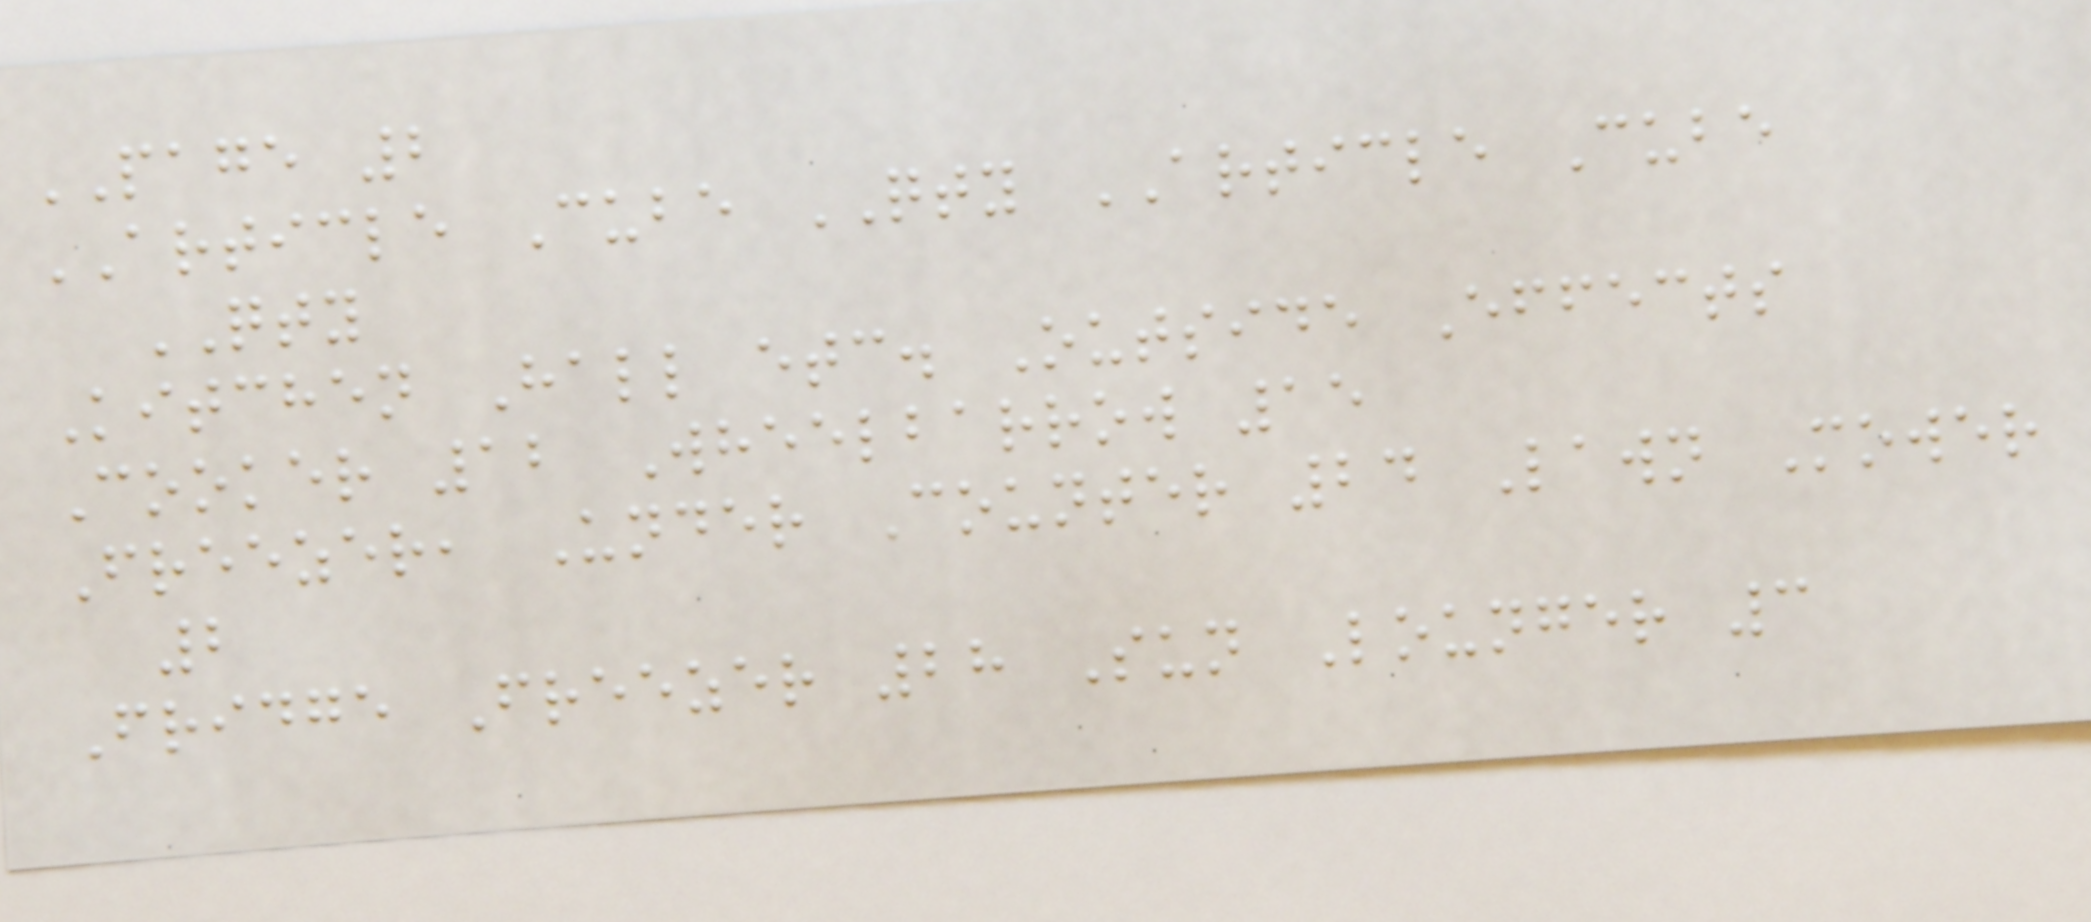PAGE 2
ARTICLE Cube QTY ARTICLE Cube
QTY
Kitchen Hall etc. Outside Effects
Cooker 12 Wheelbarrow 15
Freezer, Under Counter 24 Lawn Mower
2
Fridge Freezer 28 Sun Lounger 3
